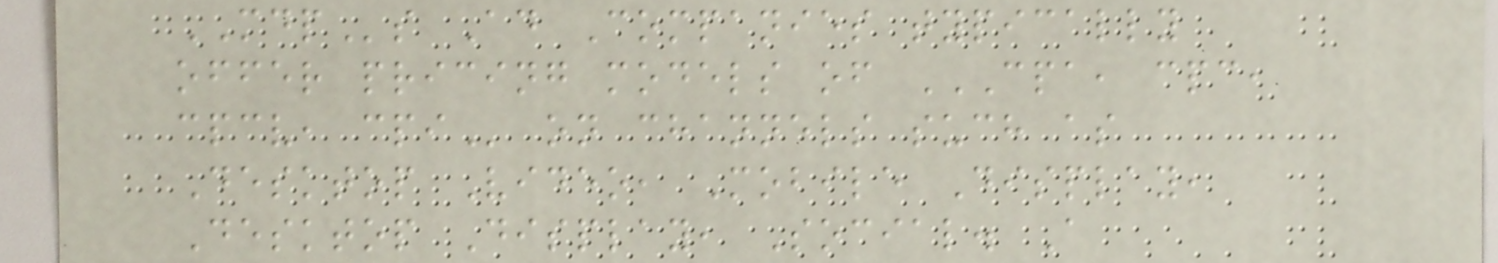MDPs Ad Companies typically
offer pricing models of CPA, CPC,
CPCV, CPI on channels such as
Desktop Video, Mobile Display,
Desktop Display, Social. A
